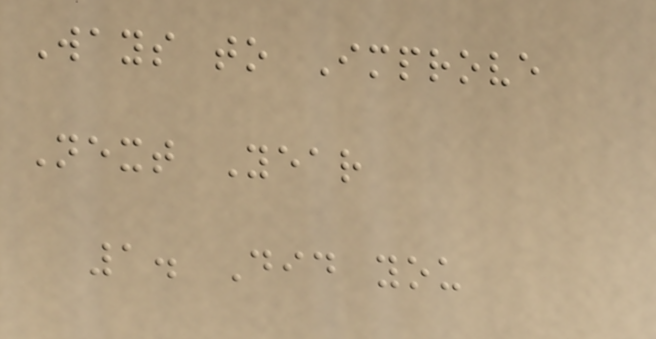Ways to Improve
Next Year
1. Did you
